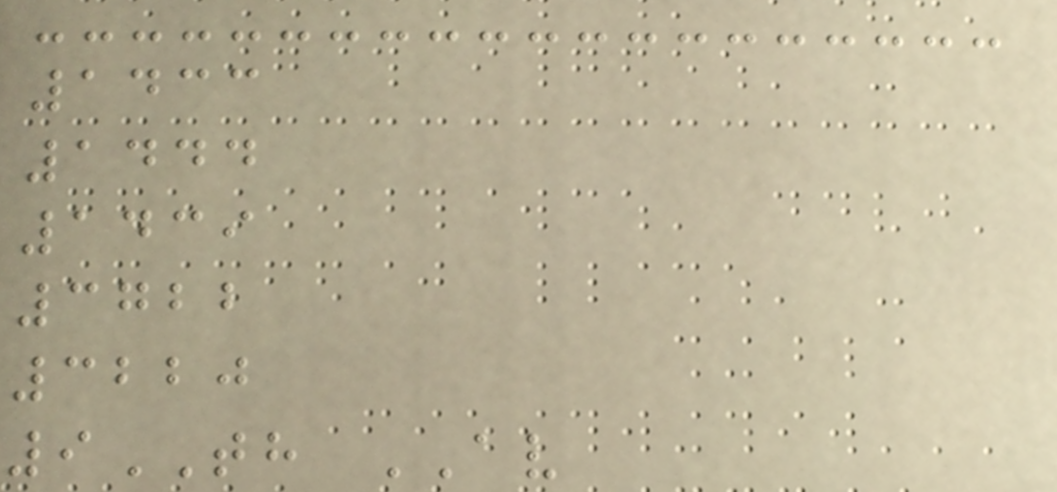1433
1444
1439
3722
3220
9TH AV
